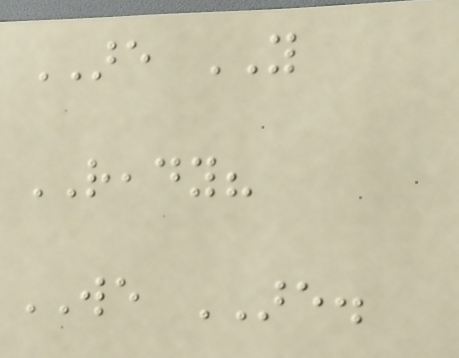ARE YOU
READY?
WE ARE.
